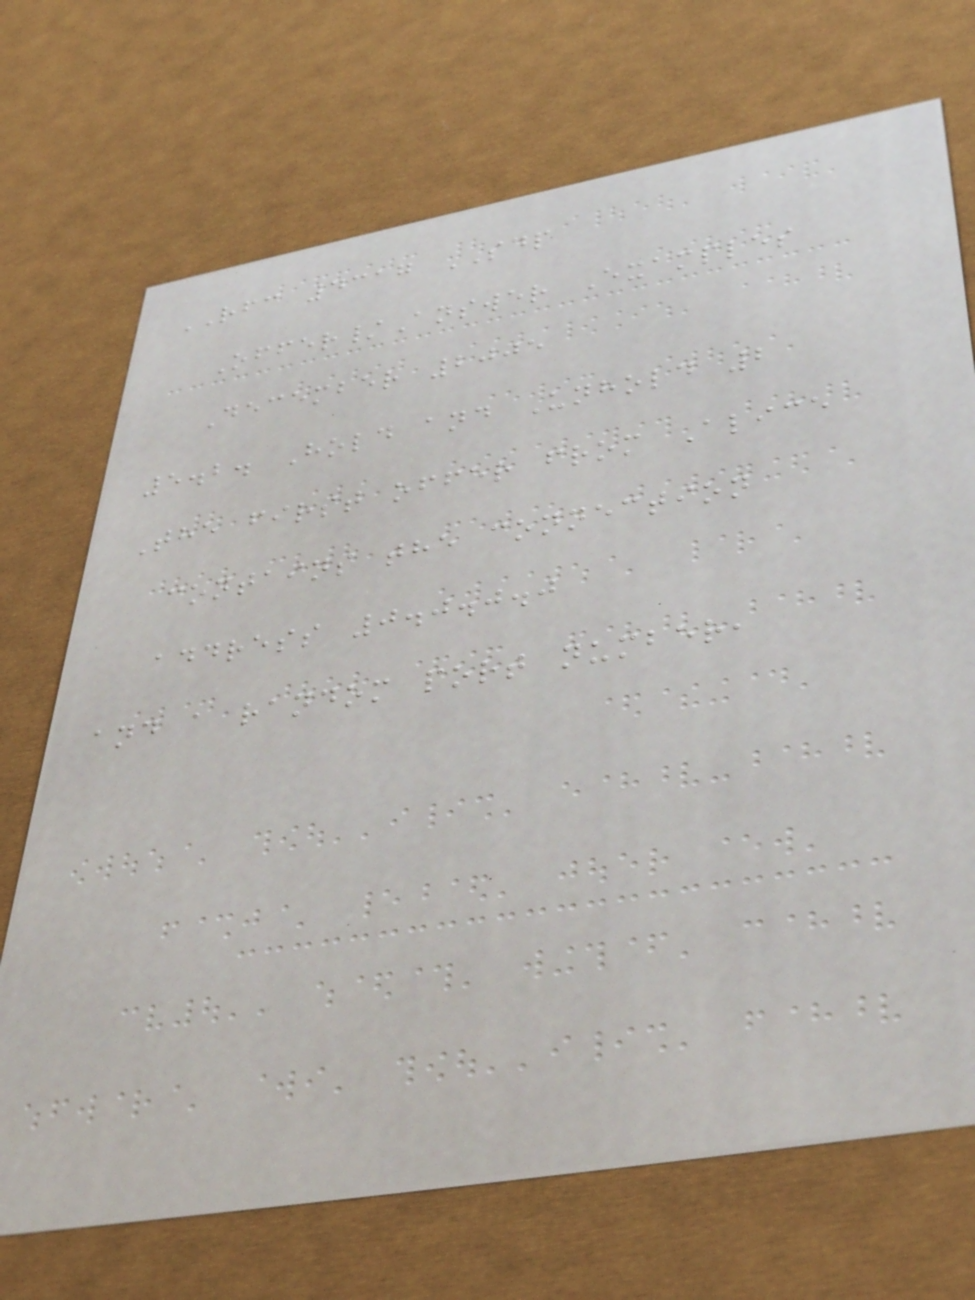RFC 4317 SDP
Offer/Answer Examples
December 2005
5.2. Hold and Unhold 2
The first offer from Alice
contains the connection
address 0.0.0.0
and a random port number,
